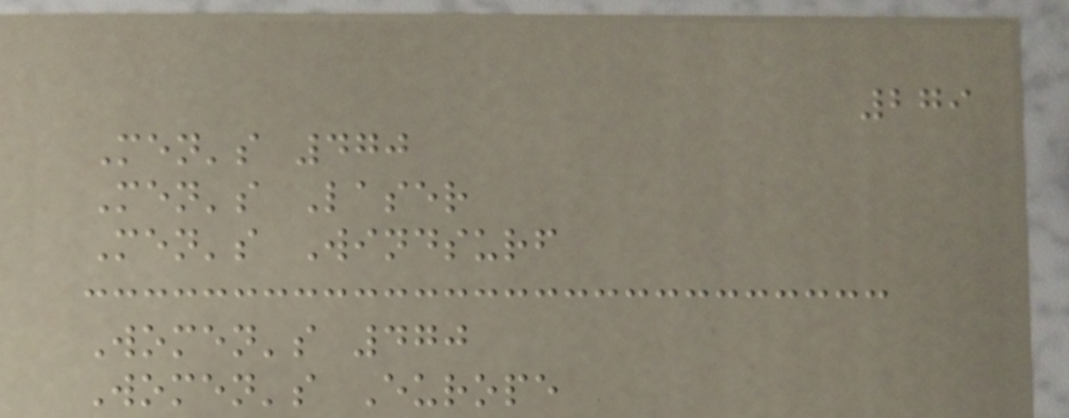279
Men's 470
Men's Laser
Men's Windsurf
Women's 470
Women's Europe
